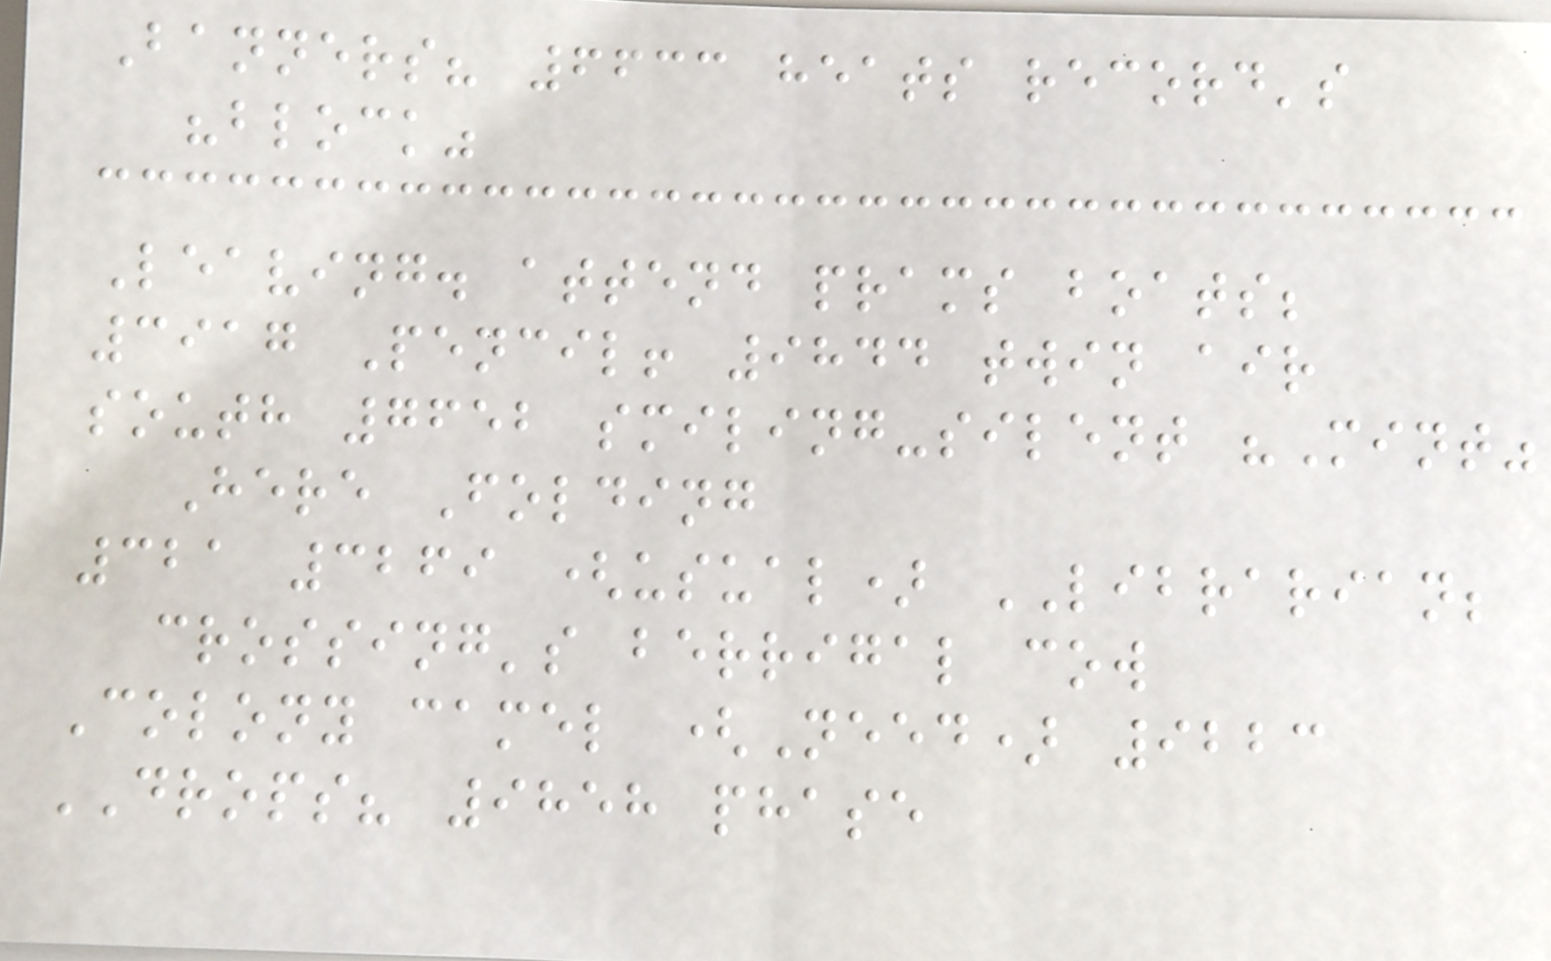Banners? 6633 heats record's
"block"
Leaving. attend prams boats;
3917 Pencil! 9844 twin air
south 7652 smiling-silent "Mint"
Here Folding
321 3269 (usual) LIBRARIAN;
crossing's berrigal cow
Colony camel (Need) 9223
DROPS? 9858 phase
